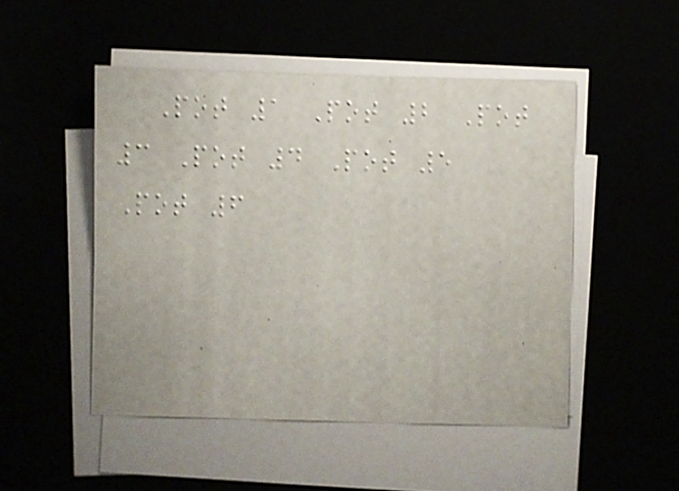Pot 1 Pot 2 Pot
3 Pot 4 Pot 5
Pot 6
